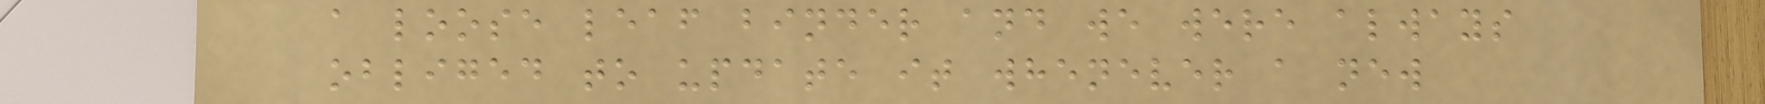a loose leaf binder and we were always
obliged to update it whenever a new
